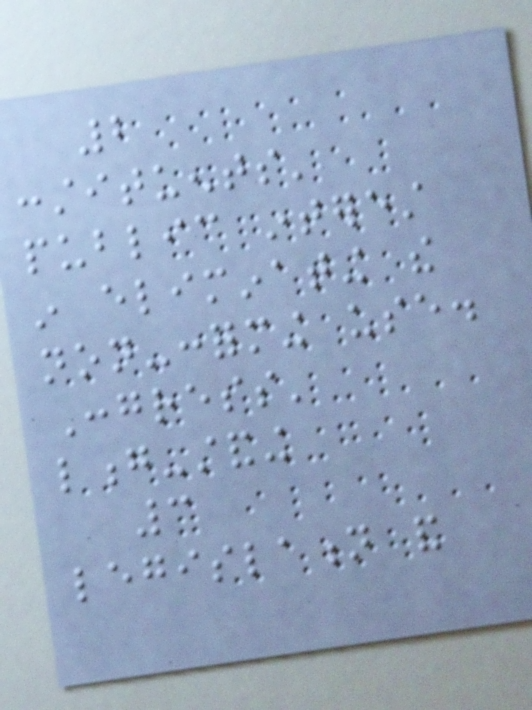2
constituents'
public interest
in eliminating the
non-conforming use.
Congress'
long-standing
3
legislation and
